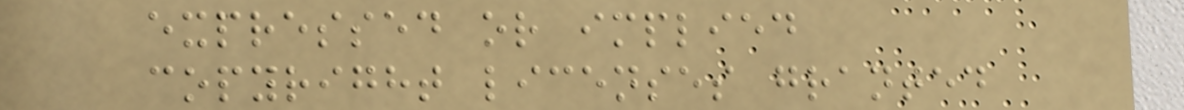expressed or implied
copyright licenses granted
